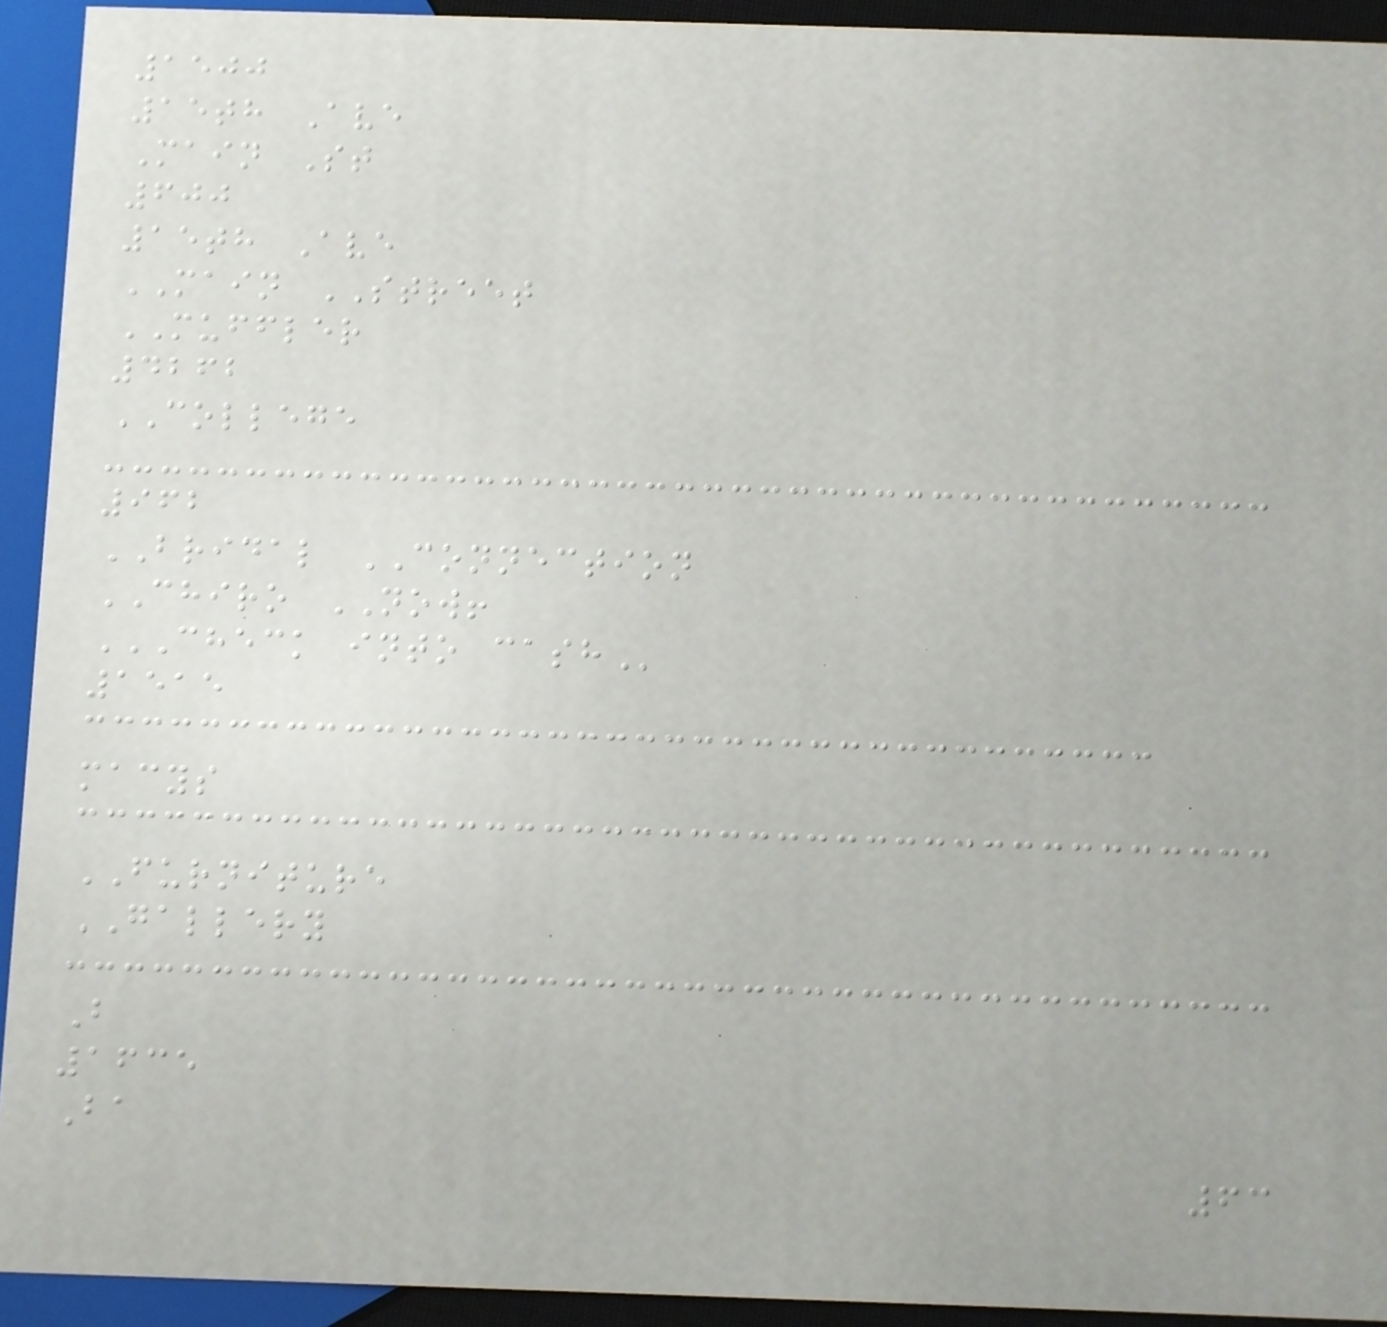1500
15th Ave
Main St
600
15th Ave
MAIN STREET
MUFFLER
4262
COLLEGE
962
BRIDAL CONNECTION
CHIRO NOW!
CHECK INTO CASH
1515
macys
FURNITURE
GALLERY
B
1635
Ba
63
